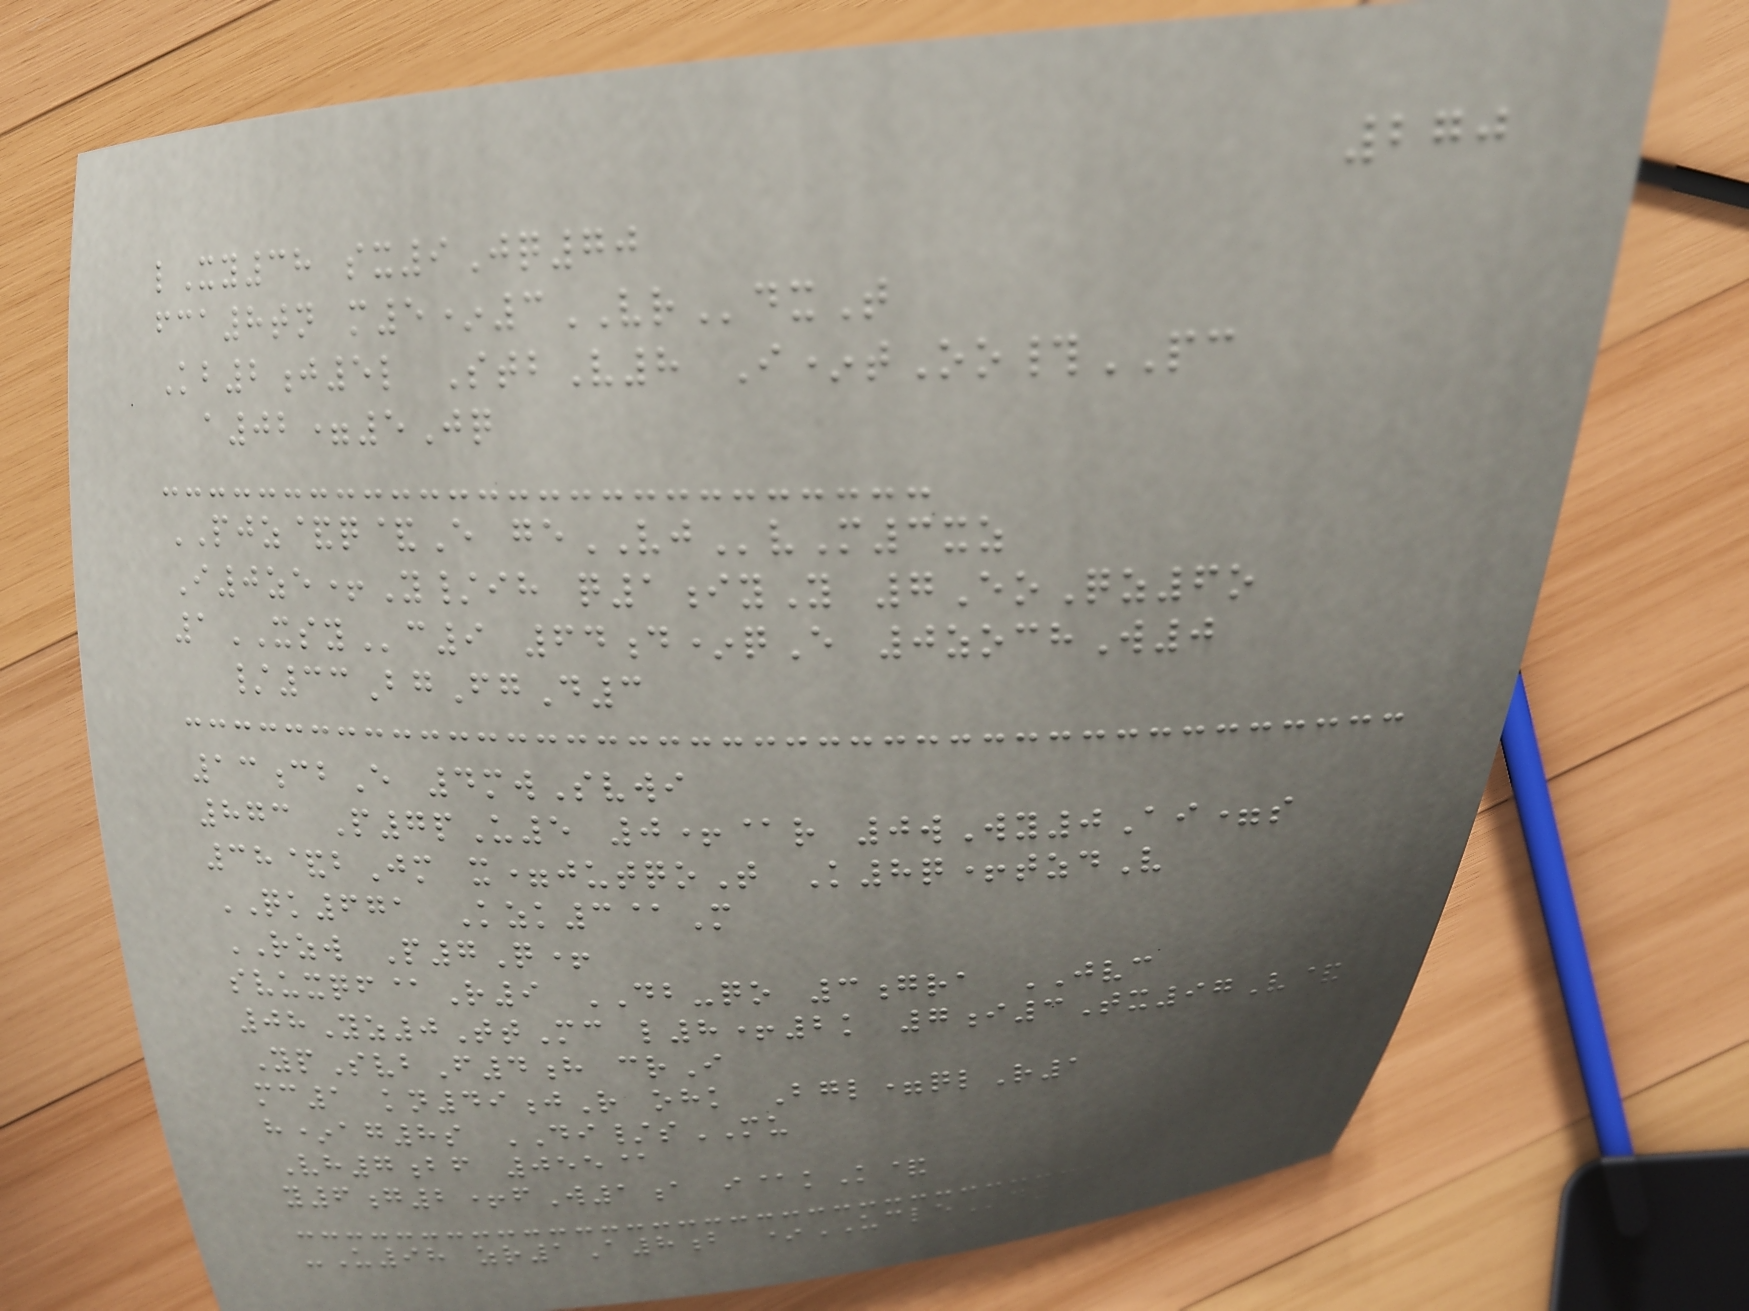270
lXy38 sx9Jq70
fca8tn m5*3VRdxT
Kb2j5l StbV8 I*tOo#PC
a02=5Jq
PJZ&q&E geVJvM3xz
I0ze+Y/ih q1iyY 7EoQz6o
1XSYc9 64d*qE 0zochW0
/33BgFgD3
13cbE 4mwSvwi
873 P7pU5 0+@r 0wWy0Ai=s
38&bJm x=jutqoT K8q+tzdV
QK671 Kzk3@M
RZW P7Q+
svuxqf@R9 DB-qo 3gra JVC
08Yz0TtMc l8+2k 7i3Tx97V&
YpSvbF4h crI
mc1 kn49jR ohk Bgl=qlR1
h*ag8s DI/sMU
Vh7bf 055@
y6g2+fW1a i@kK&
-U98 zr1A8b *UCLEd4m
